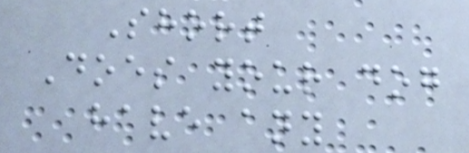Short
Does your dog
have any
